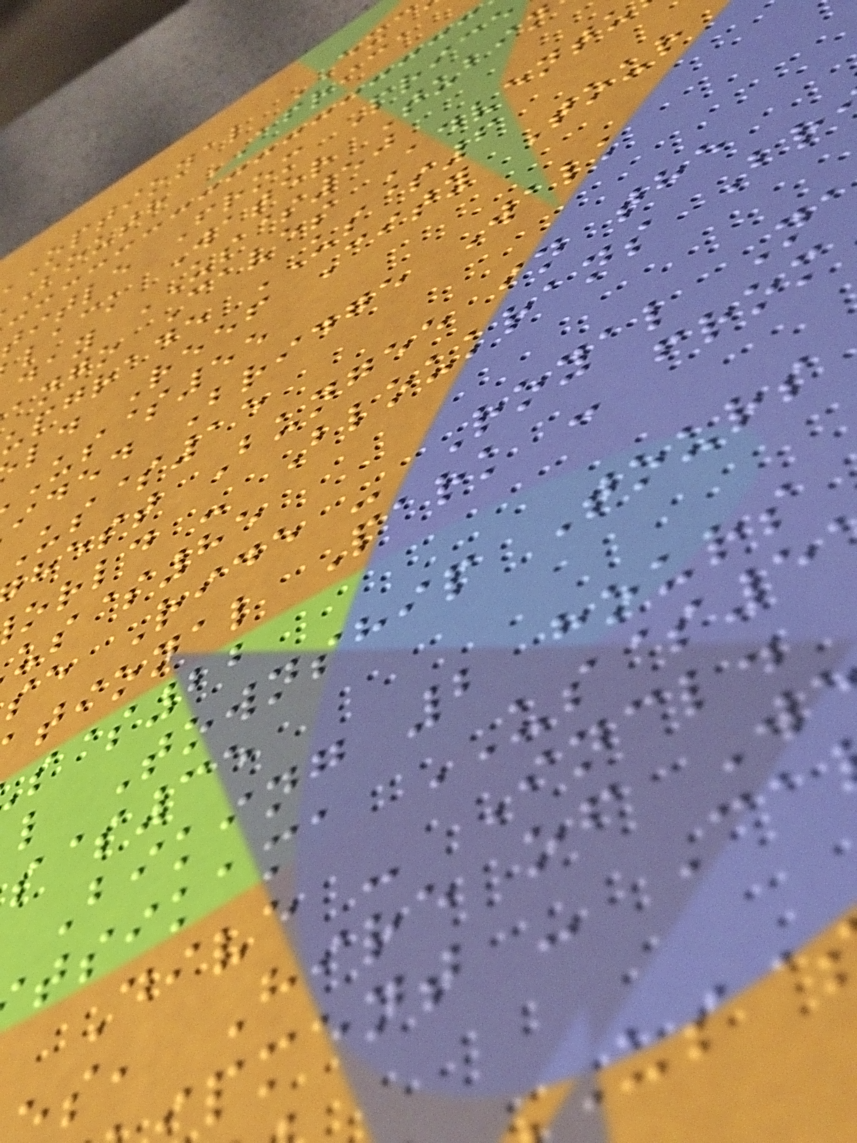optional EXC
south AFRICA
title From Price
lack Water Tubin
day US$50
ango Caves Adventu
upgrade US$6
ld Reef City Tour
us$55
ided Bridge Walk
us$15
hest Bungee in the
orld - Bloukrans Br
us$85
se Ride - Royal N
tional Park - from
s$22
l Township Tours
s$35
Biking 2 hours
tsikama US$5
Dive - Incl.
s, Hire of W
pment - Ca
